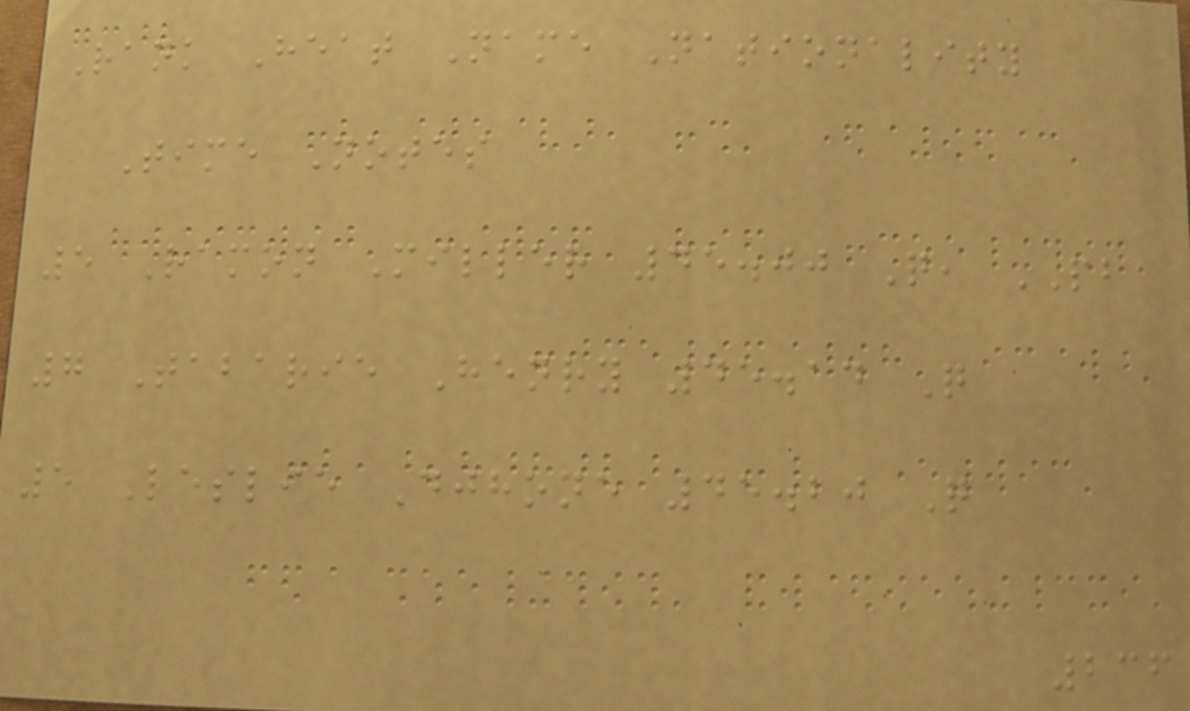Rank Heat Name Nationality
Time Notes
5 Ramon Miller 45.00 Q, PB
7 Tabarie Henry 45.14 Q
5 Leslie Djhone 45.20 Q
236
